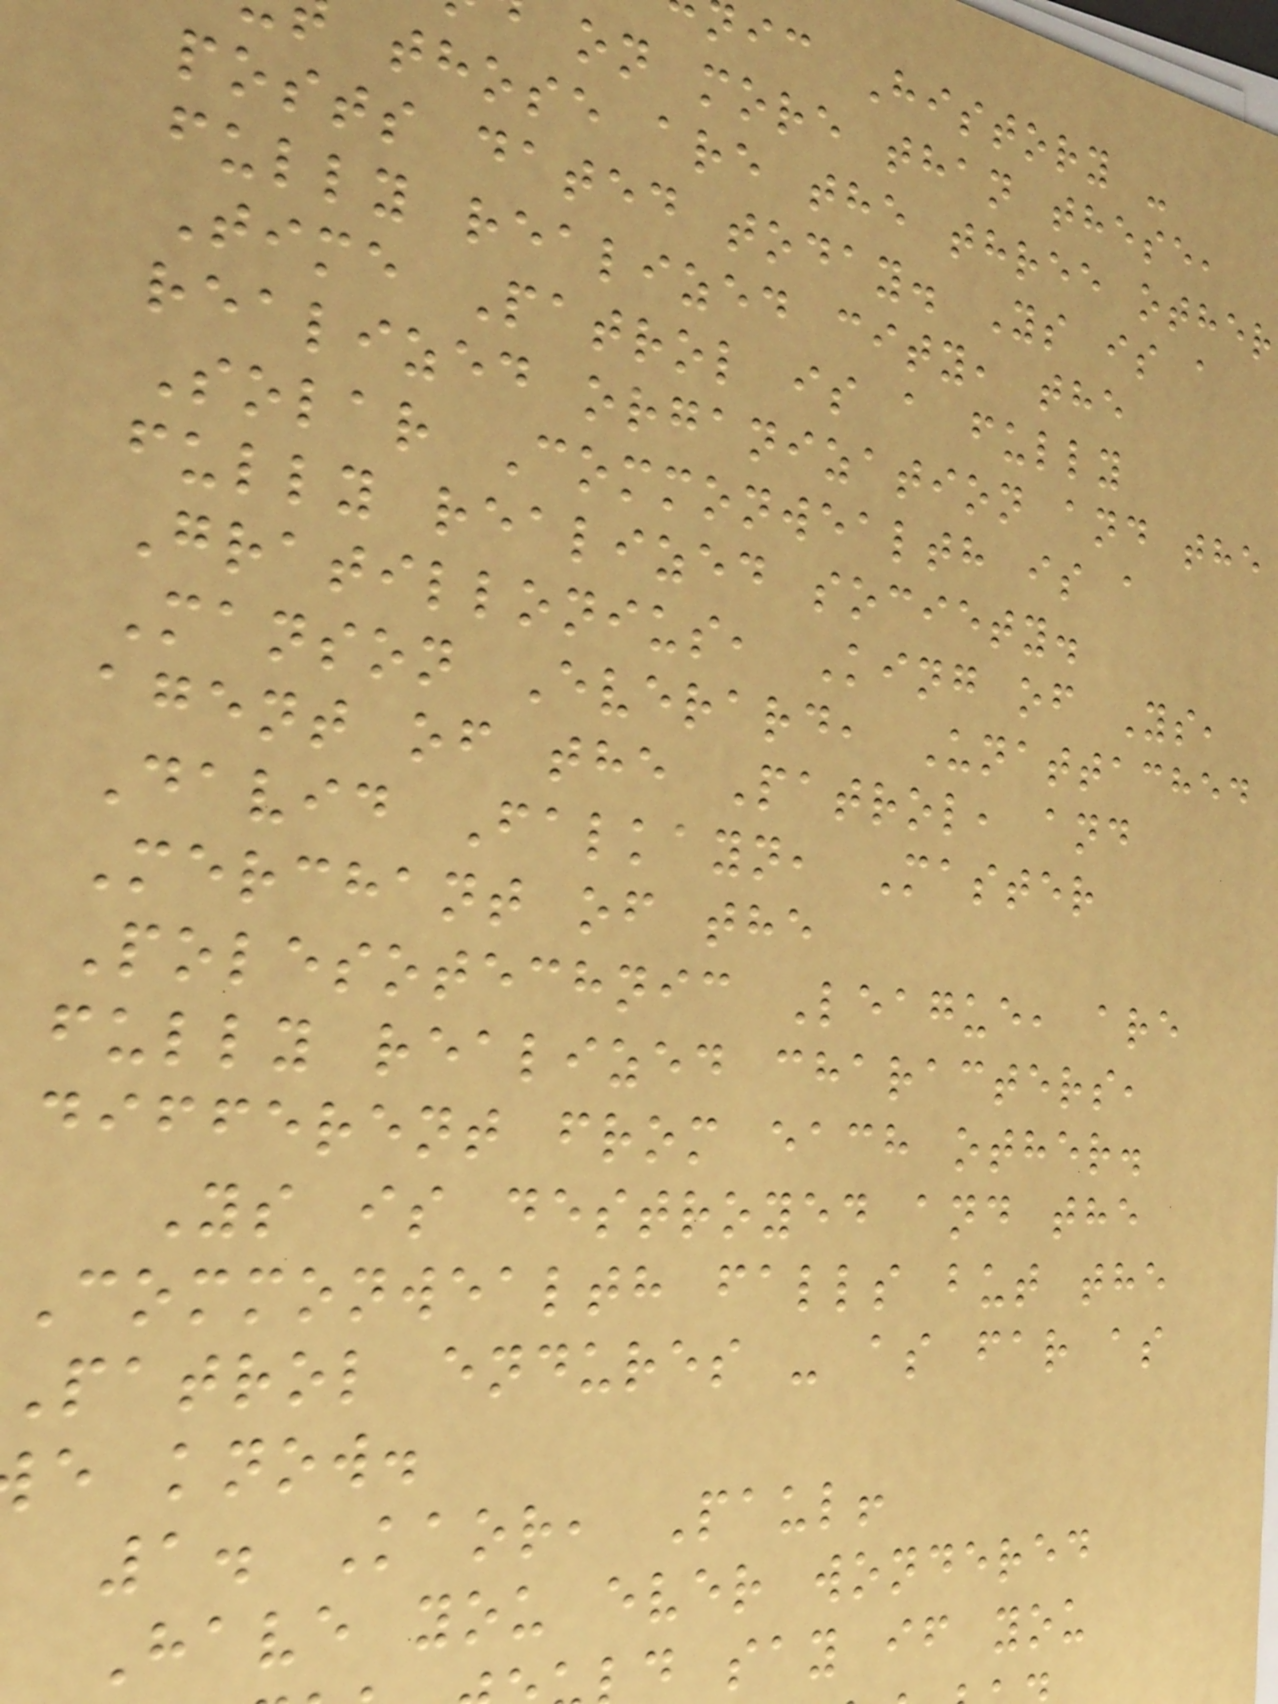ic History -
on more than these,
those are the three other
posts dated today. Ys is a
fully realized city, the
Time Patrol is a fully
realized organization and the
Solar Commonwealth is a
fully realized society.
Gratillonius, King of Ys,
Manson Everard, Unattached
agent of the Patrol, and
David Falkayn, Master
Merchant of the
Polesotechnic League, are
fully realized characters,
different from each other.
Ys is destroyed and the
Commonwealth falls but the
Patrol endures - as far as
e know.
1. Kaor, Paul!
Have you ever wondered
d say if you
